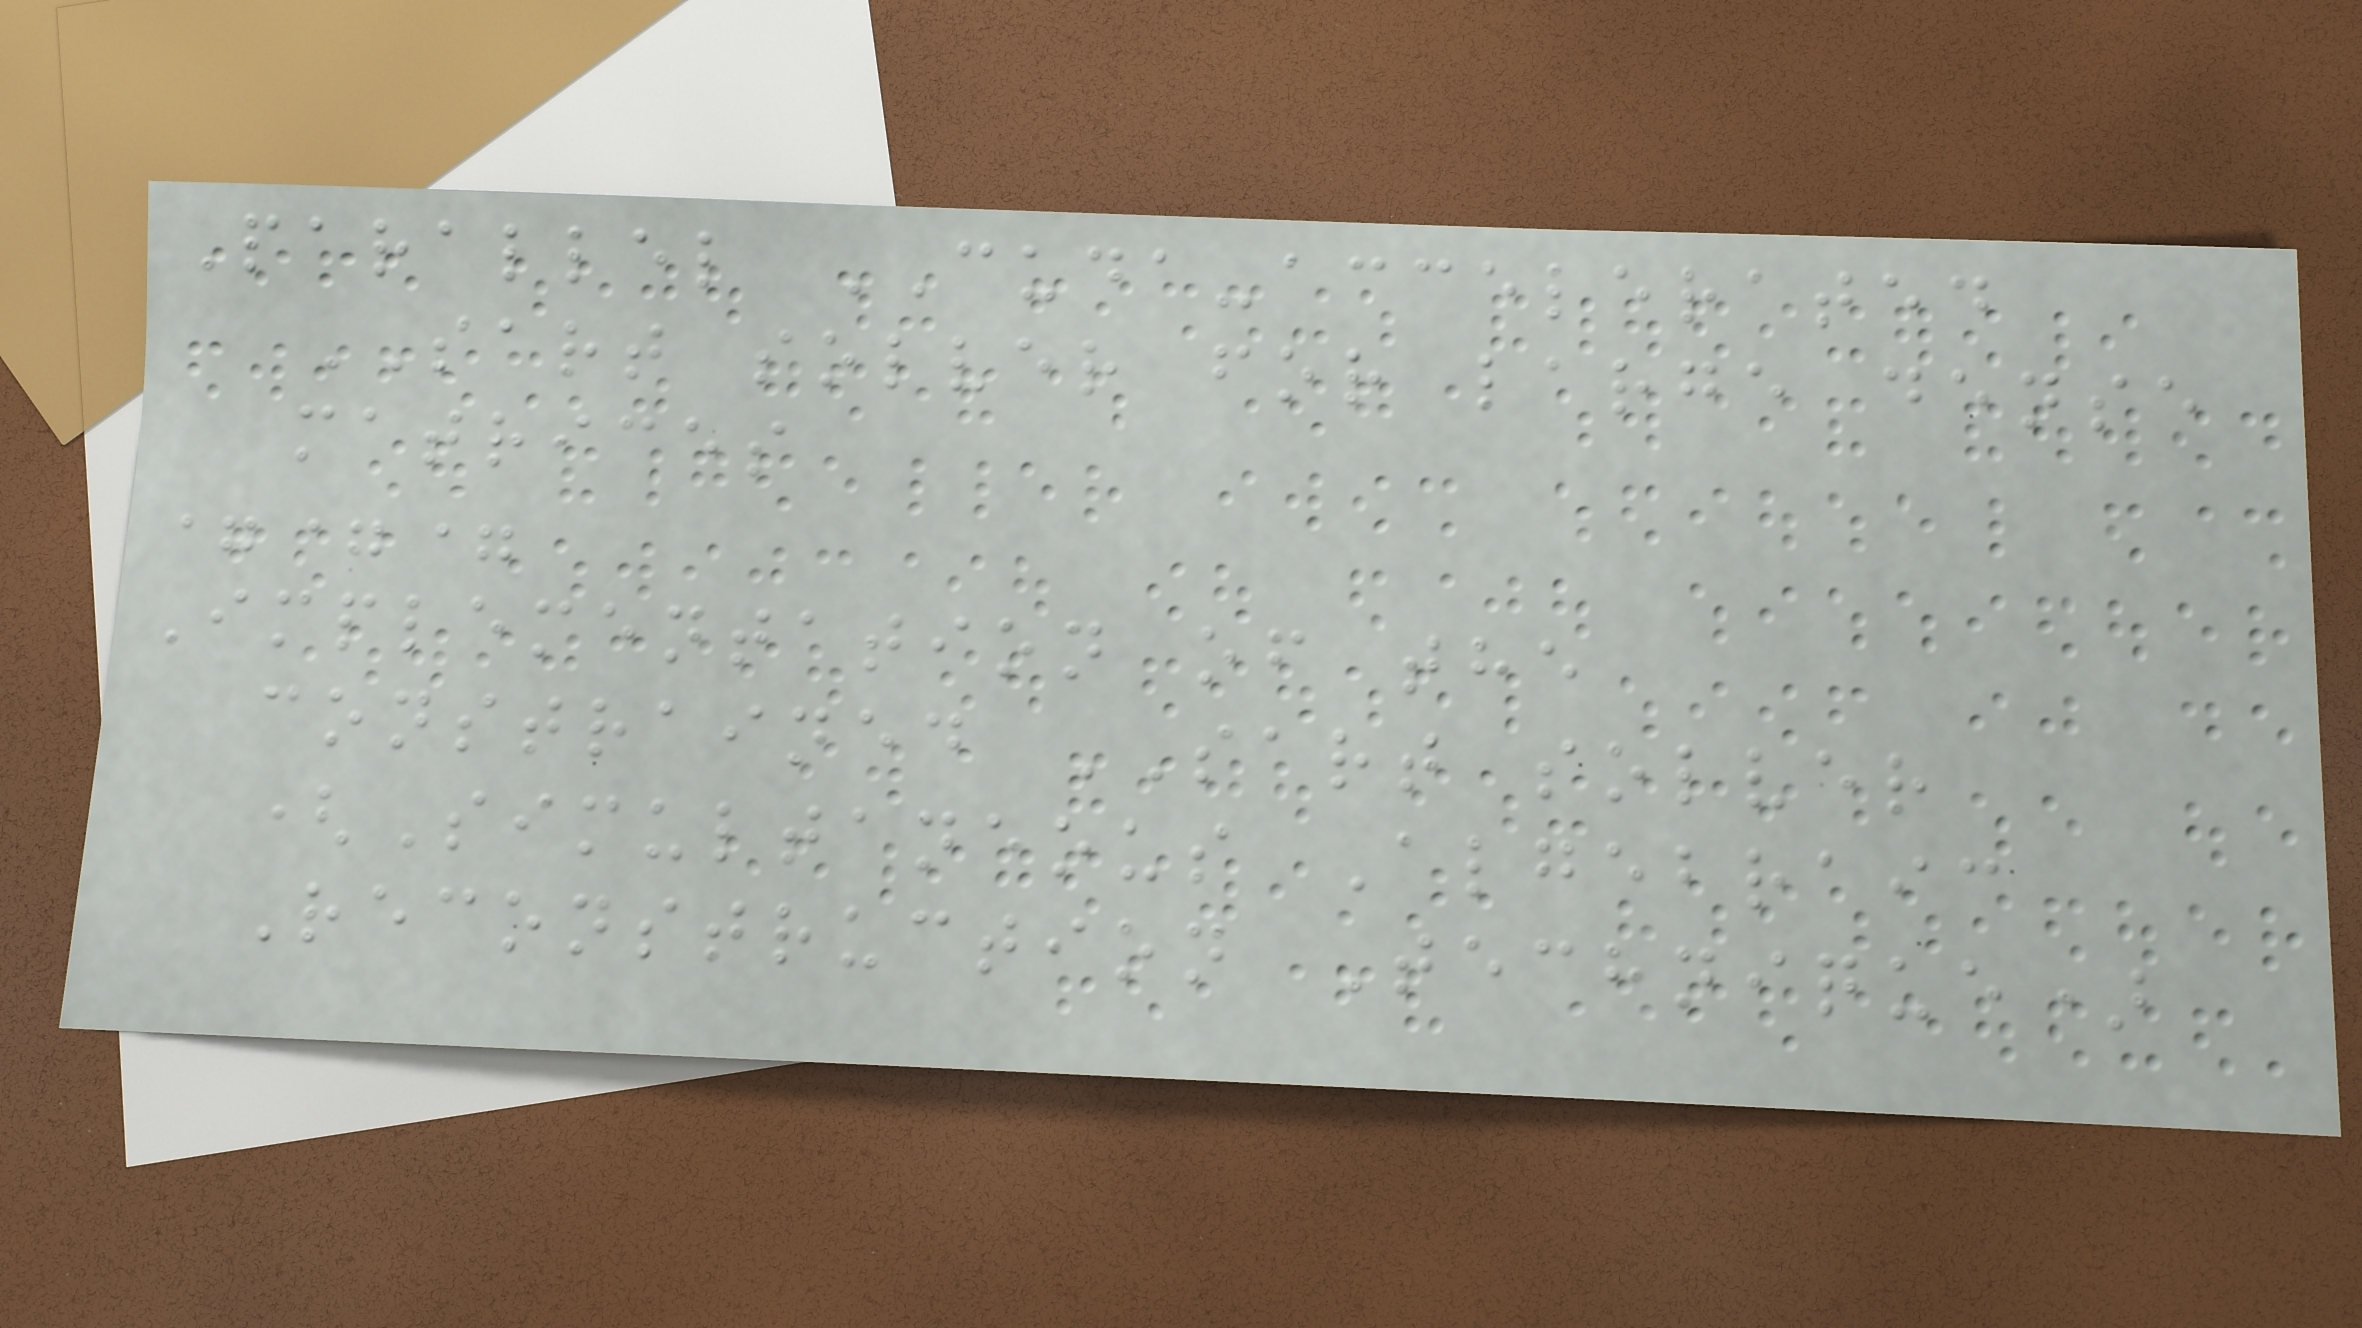Parallel CUDA-accelerated
SART solver for large dense
matrices
===
Implementation of the
constrained SART solver
(Simultaneous Algebraic
Reconstruction Technique)
